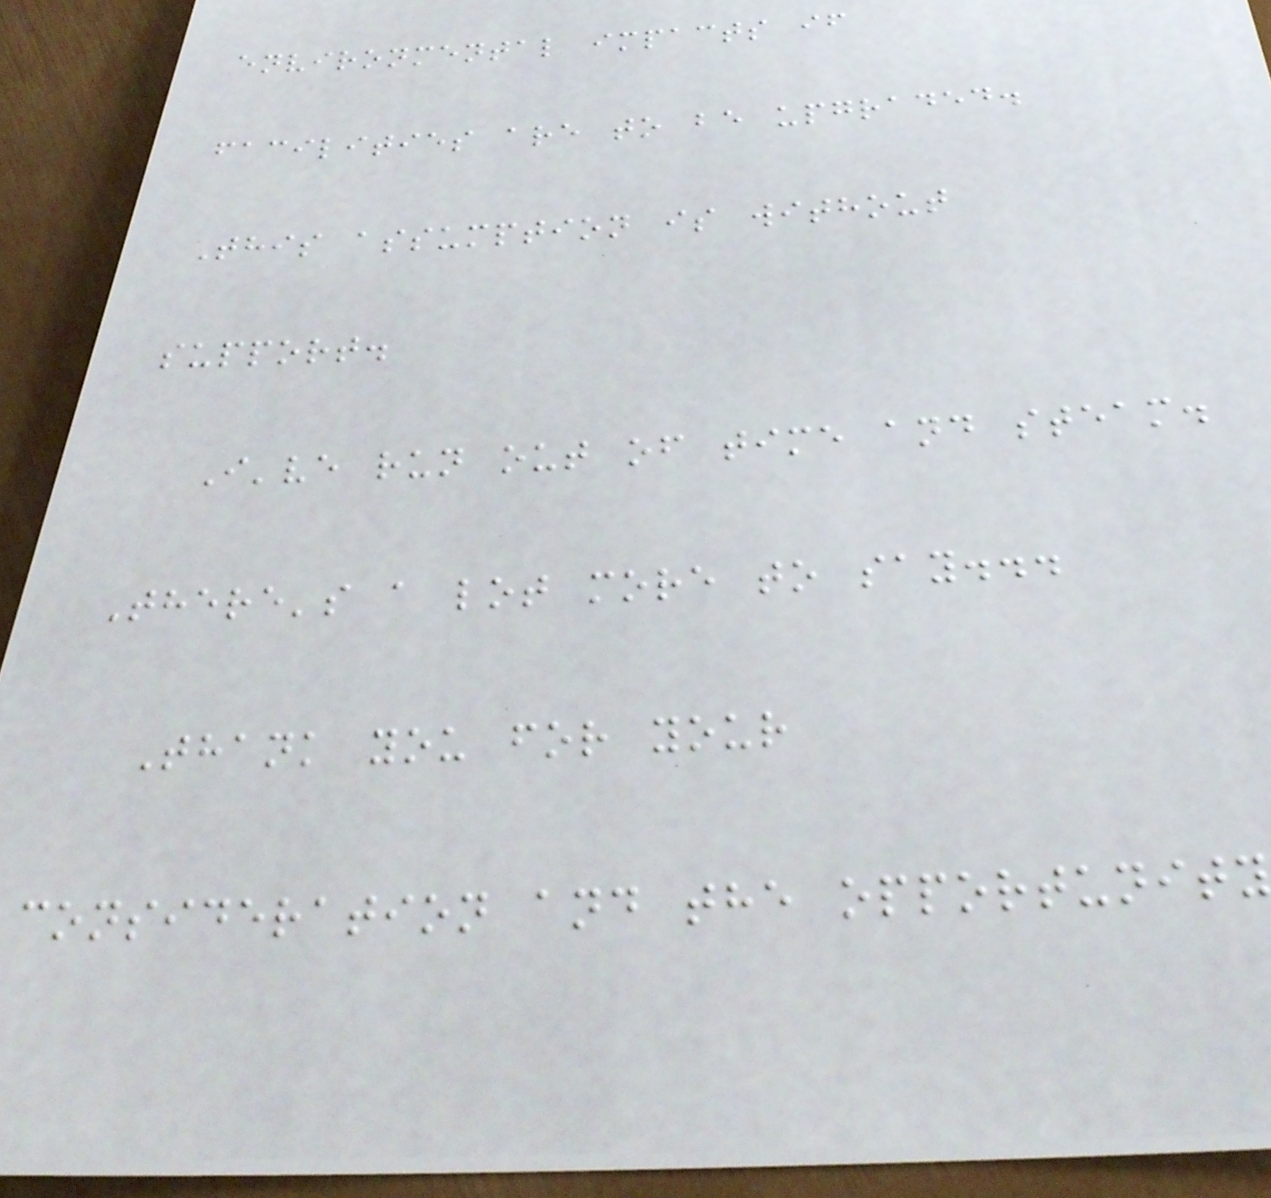environmental impacts if
facilities are to be upgraded.
This assumption is without
support.
I've run out of time and steam.
There's a lot more to say...
Thank you for your
consideration and the opportunity
